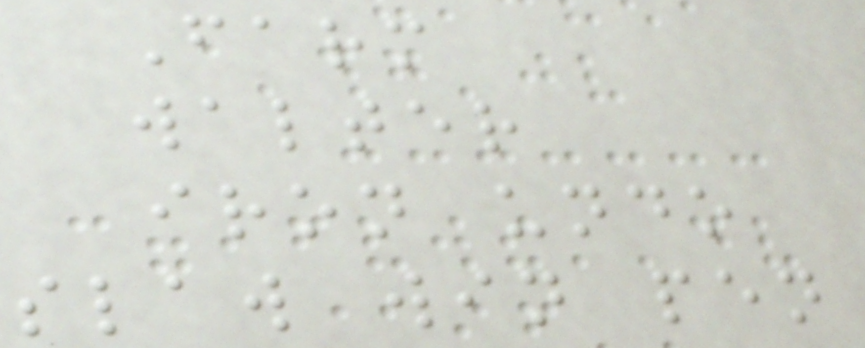Farm
walter
iron undo
slaw win pen
